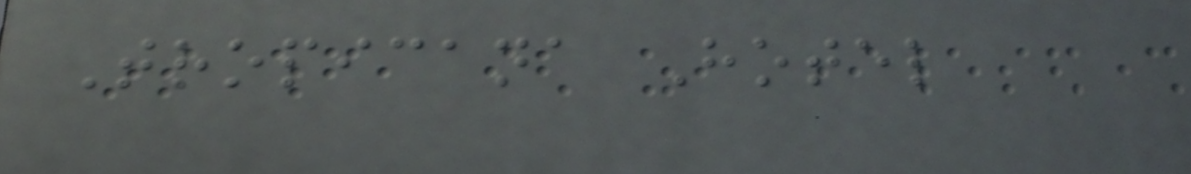Tropicana Hotel
